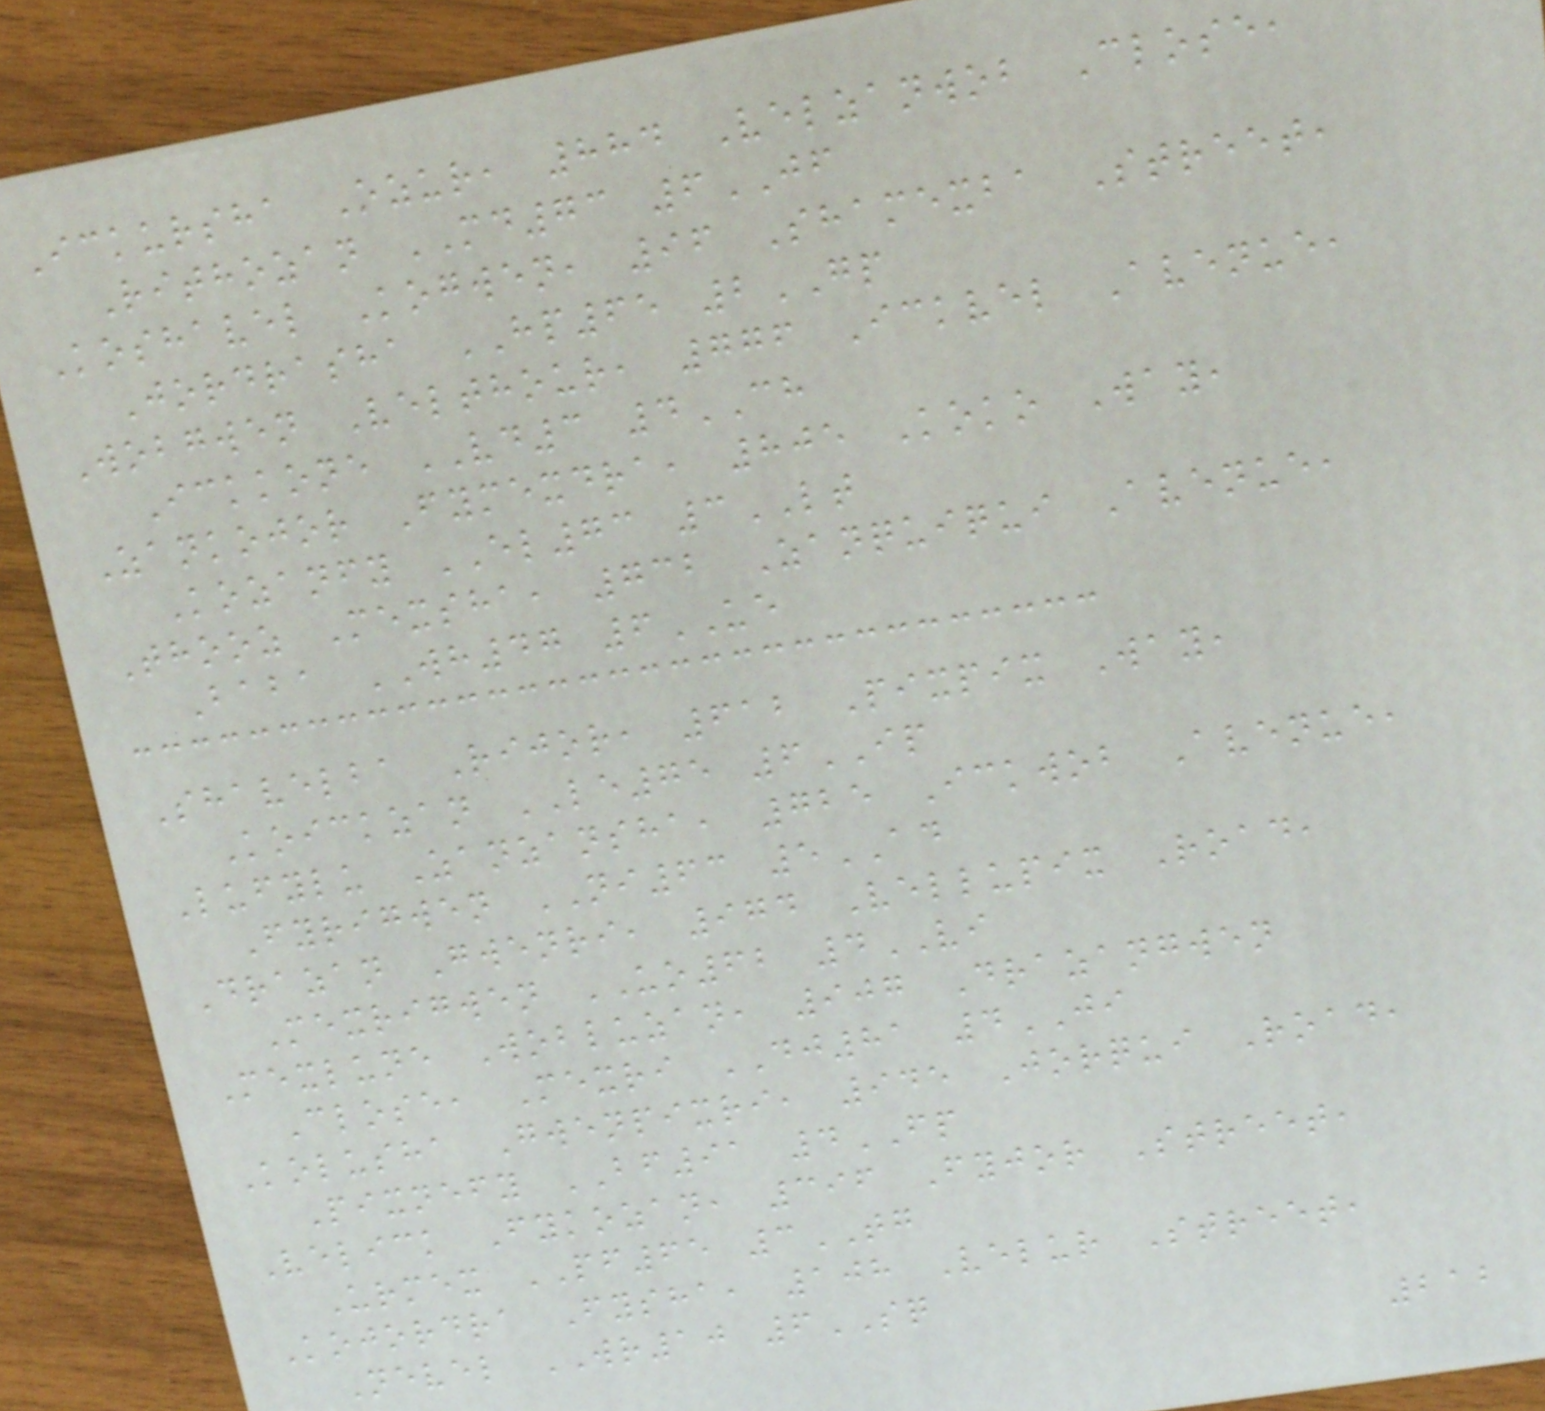Ickursha Ozur, 884 Velzanwob Close,
Rithozan MD73 6JF
Koshavel Kogwen, 96 Shamexba Street,
Jordrasha HP65 2GP
Wobgwen Velthour, 776 Ickvel Avenue,
Ickkone VD3 4CH
Zankojor Fymexdra, 805 Koko Way,
Kozanfy EL73 3LT
Thooz Mexsha, 732 Zanquiqui Avenue,
Baba WH47 6UE
Shavelba Rijor, 612 Pixpix Way,
Koickzan LE75 6IP
Lufylu Zanzansha, 725 Ickwob Avenue,
Fyrigwen NI63 5AD
Drazan Gwenri, 974 Vellupix Road,
Mexrigwen UO62 4VI
Mexlune Wobluzan, 907 Drazangwen
Close, Mexri DJ81 4JI
Kolusha Gwenpixri, 945 Jorqui Road,
Pixnefy BF91 4FP
Velick Fykozan, 396 Fyjor Street,
Urmex PF65 3TG
Kojordra Fysha, 108 Velur Street,
Nevel WR10 6SQ
212
